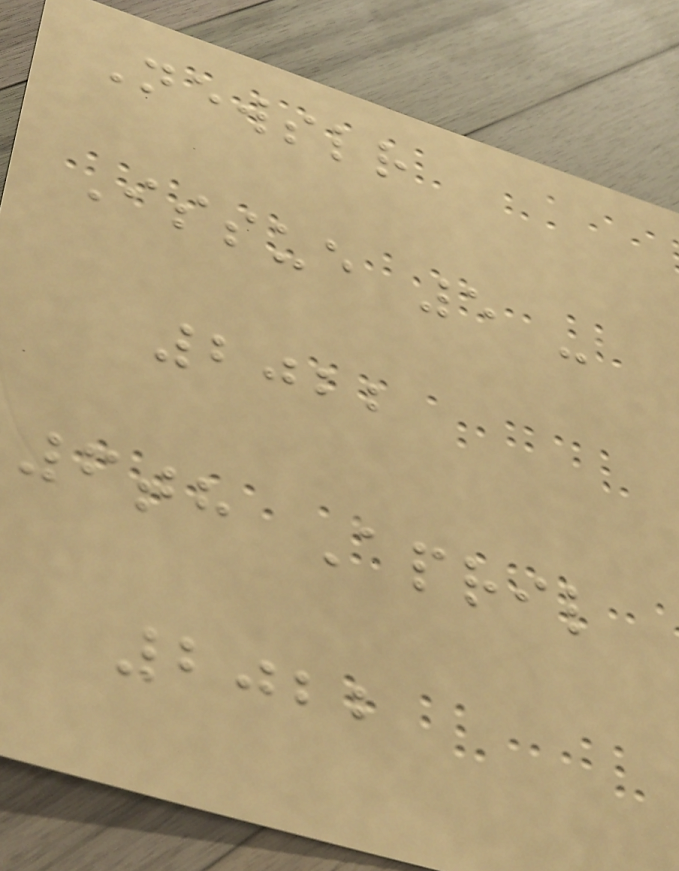Newsletter
Issue 5 -
2022
6th April
2022
